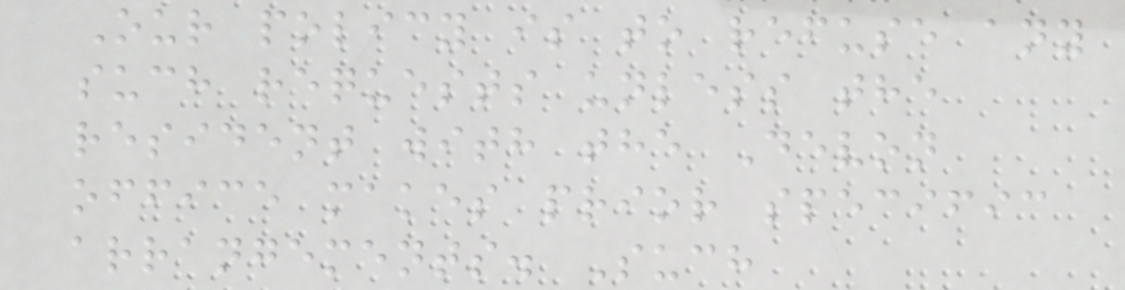Our policy is to refuse any
such requests unless the
resident with the Devon
office makes prior specific
arrangements. Such
